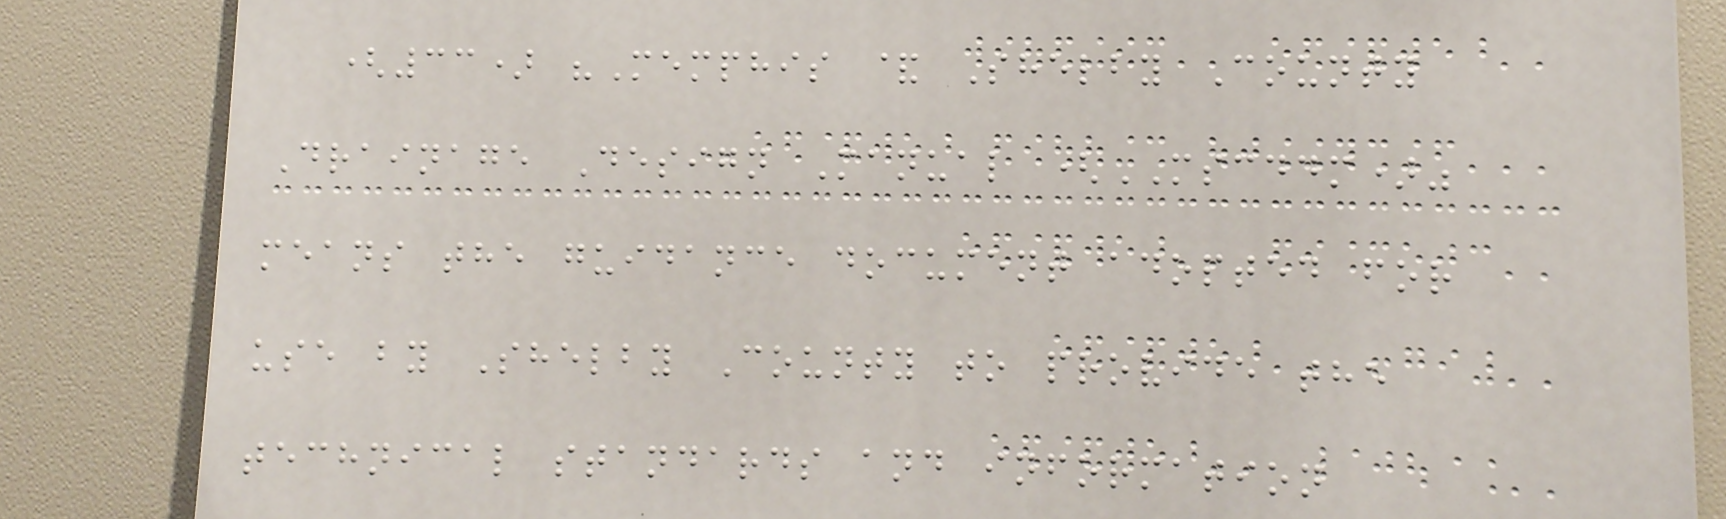(33) "Memphis & Shelby County
Drainage Design Manual (MSCDDM)"
means the guidance document adopted for
use by Shelby County to provide the
technical standards and information
